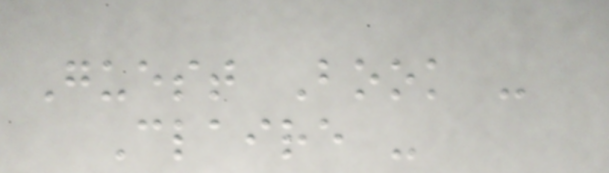Guest Book -
Claire -
